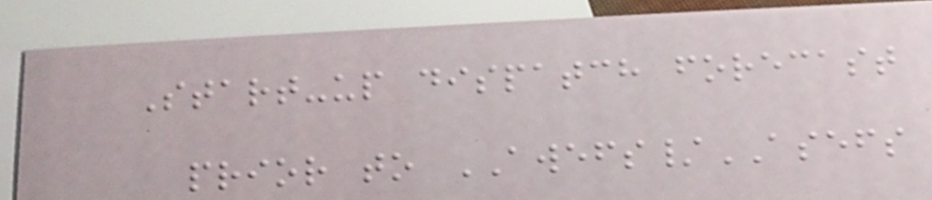Start-up dispatch forecast
prior to AWEFS/ASEFS
